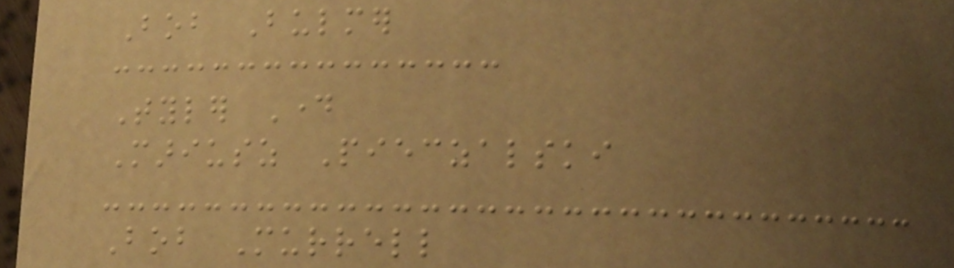Bob Bulmer
Tyler Day
Mariusz Pieczalski
Bob Murrell
